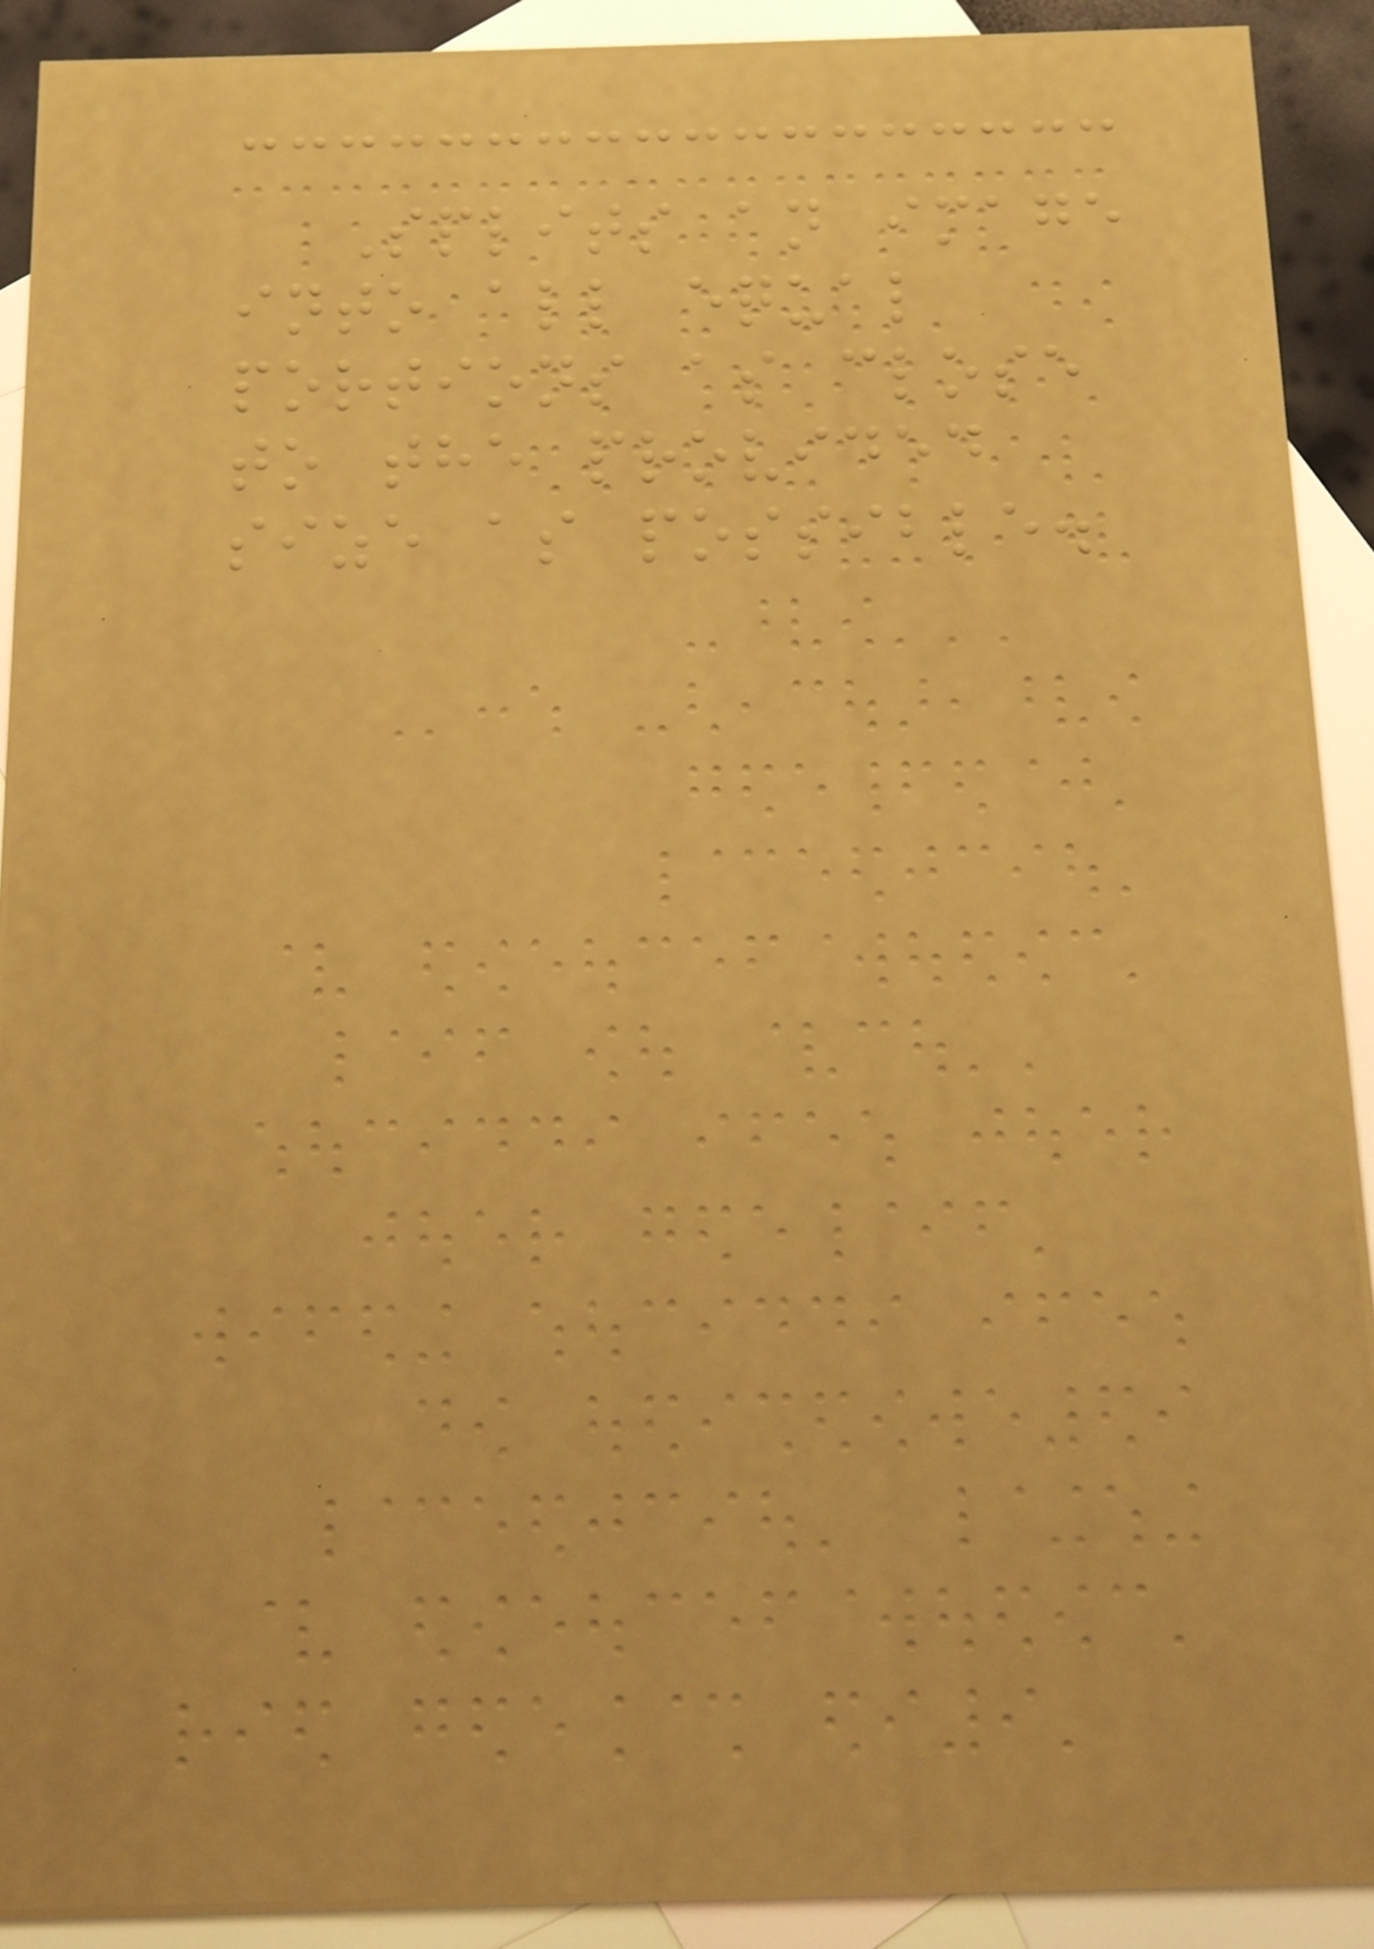Splits an image
into all equal
portions as close
to the provided
size as possible.
